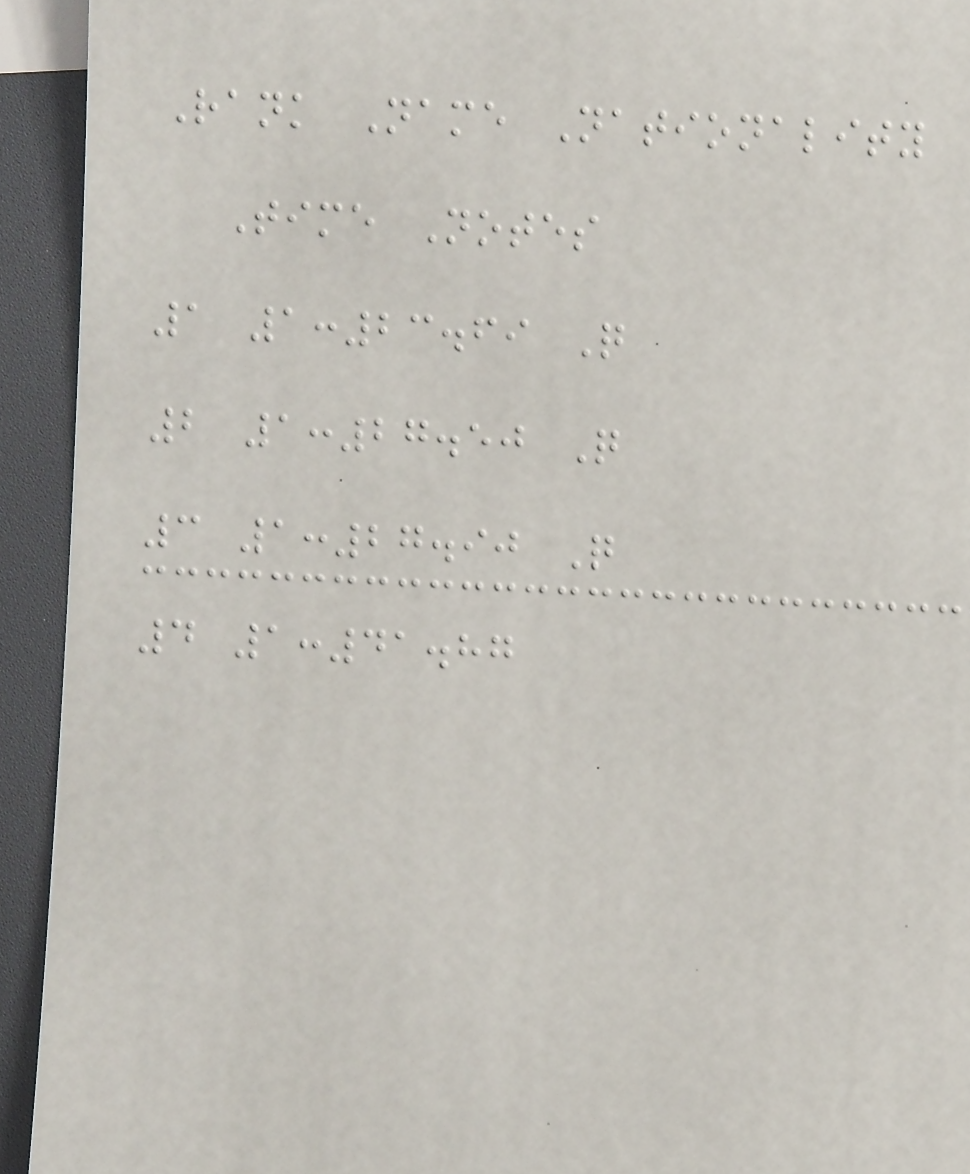Rank Name Nationality
Time Notes
1 1:23.69 Q
2 1:27.50 Q
3 1:27.90 Q
4 1:41.87
